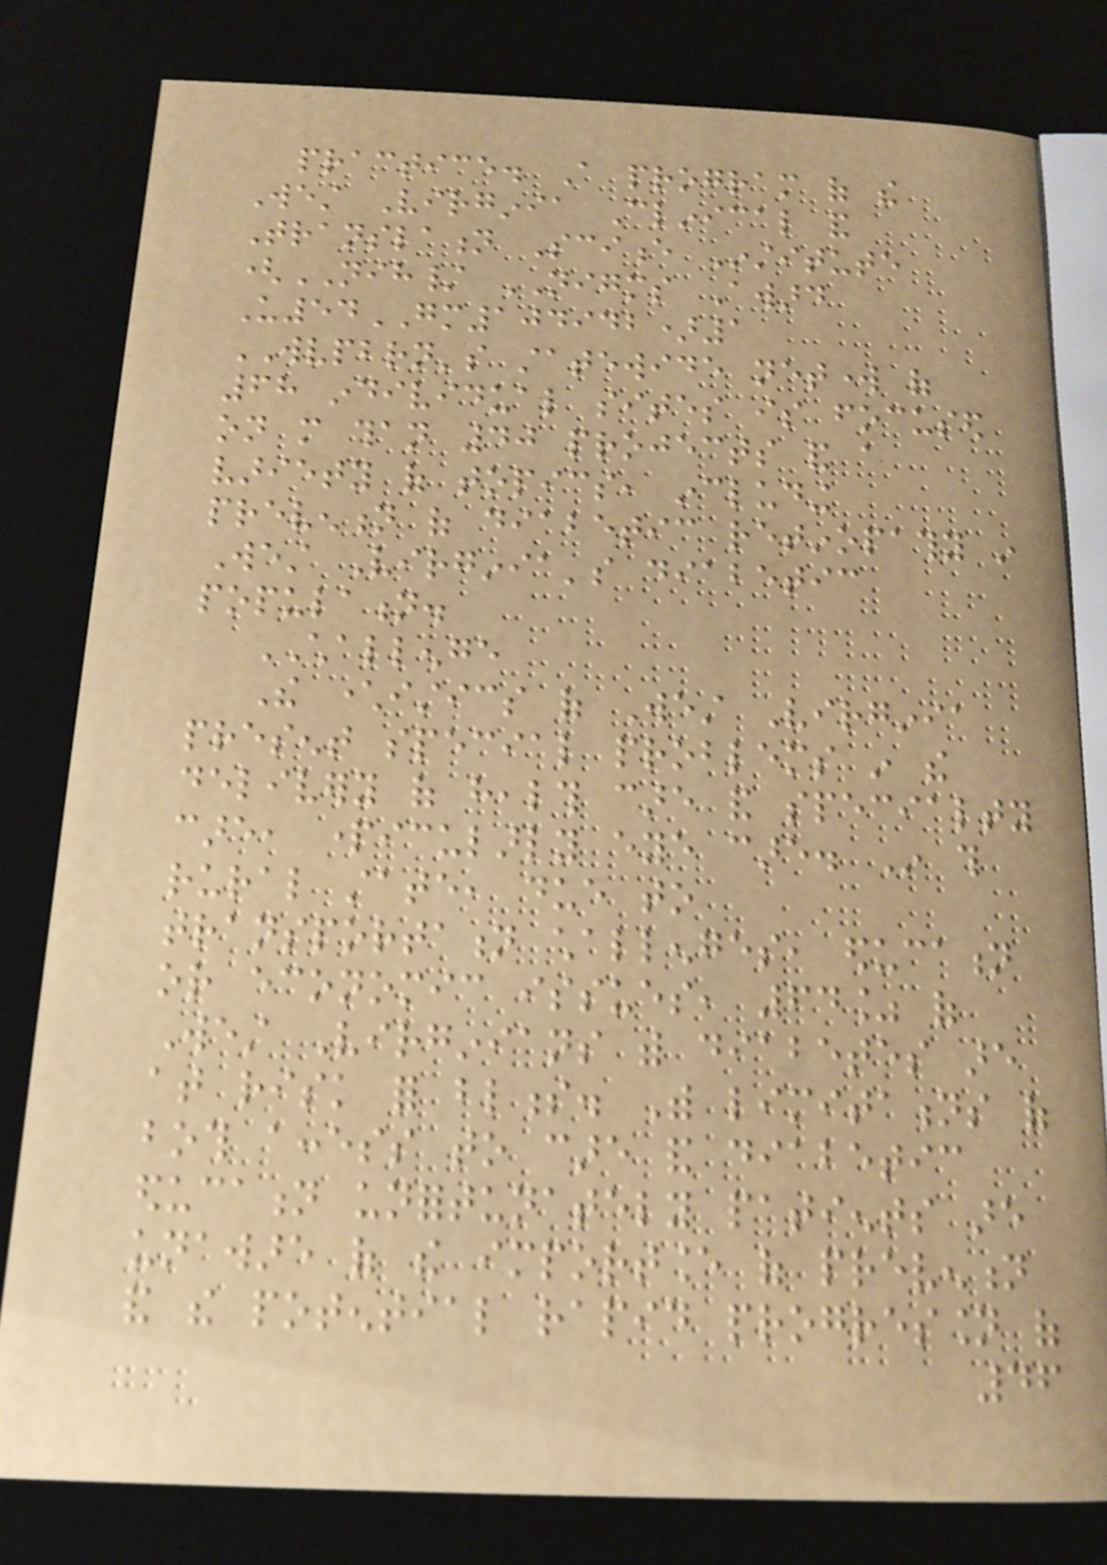practice. A program of the
West Virginia Clinical and
Translation Science Institute
(NIH/ NIGMS Award
U54GM104942)1
WVPBRN's statewide network of
68 individual sites is focused
on more than 40 projects and a
variety of topics, including
prevention of diabetic retinopathy in
West Virginia's diabetic
population.
CHALLENGE
The characteristics of West Virginia
present special problems in the
delivery of health care and specialty
care, particularly eye care. In this
rural state, due to
transportation challenges, education
or economic issues, 64% of
West Virginians with diabetes are
at risk for blindness. With limitations of
both access to care and diabetic
education unfortunately patients are
unaware of the importance of prevention
and the potential rapid progression of
46
